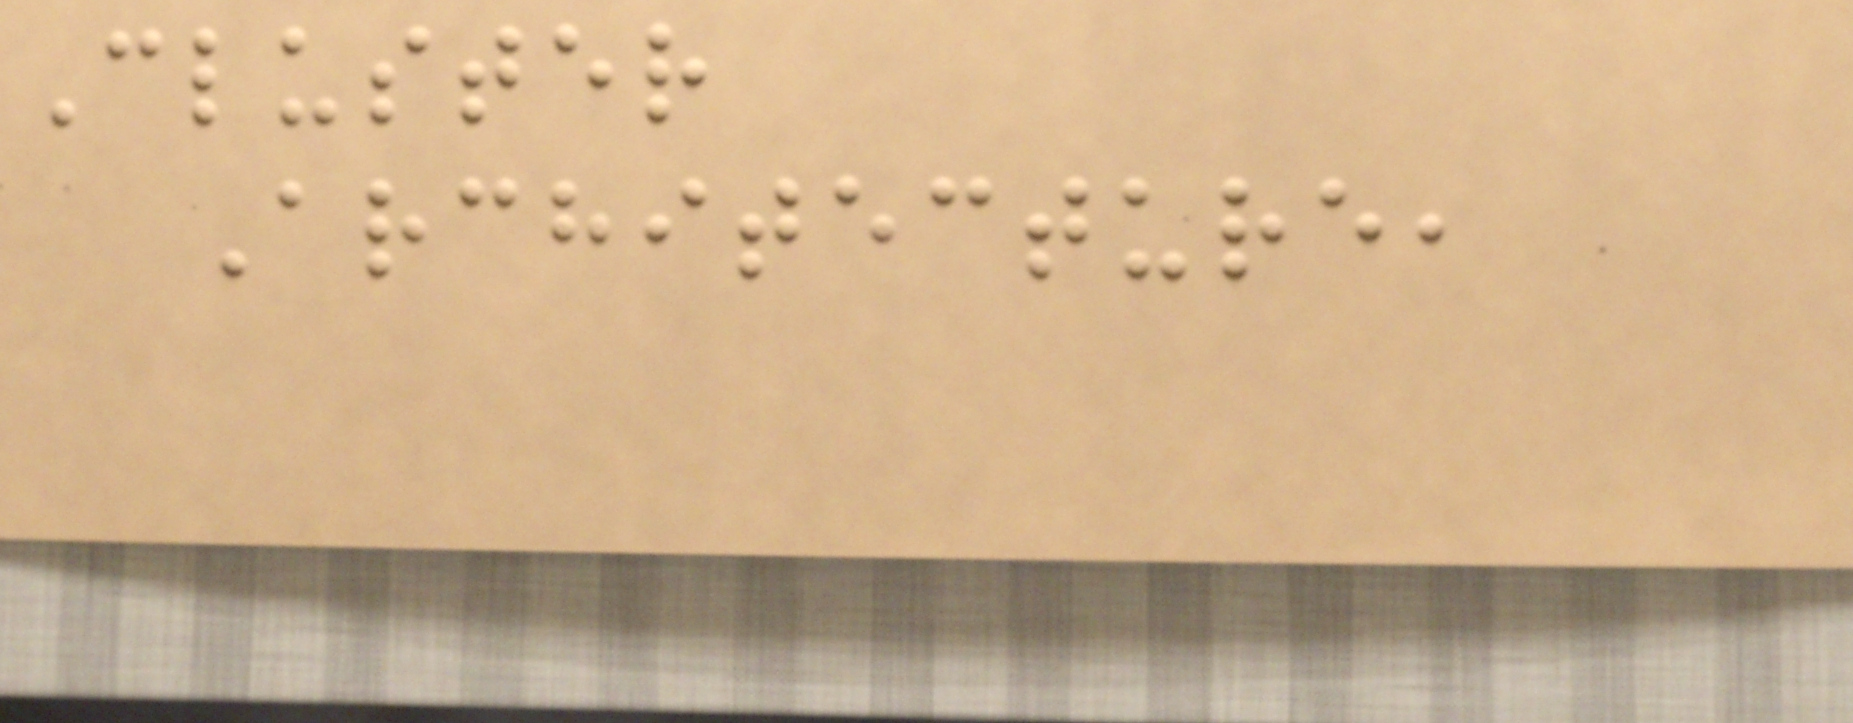Cluster
Architecture,
